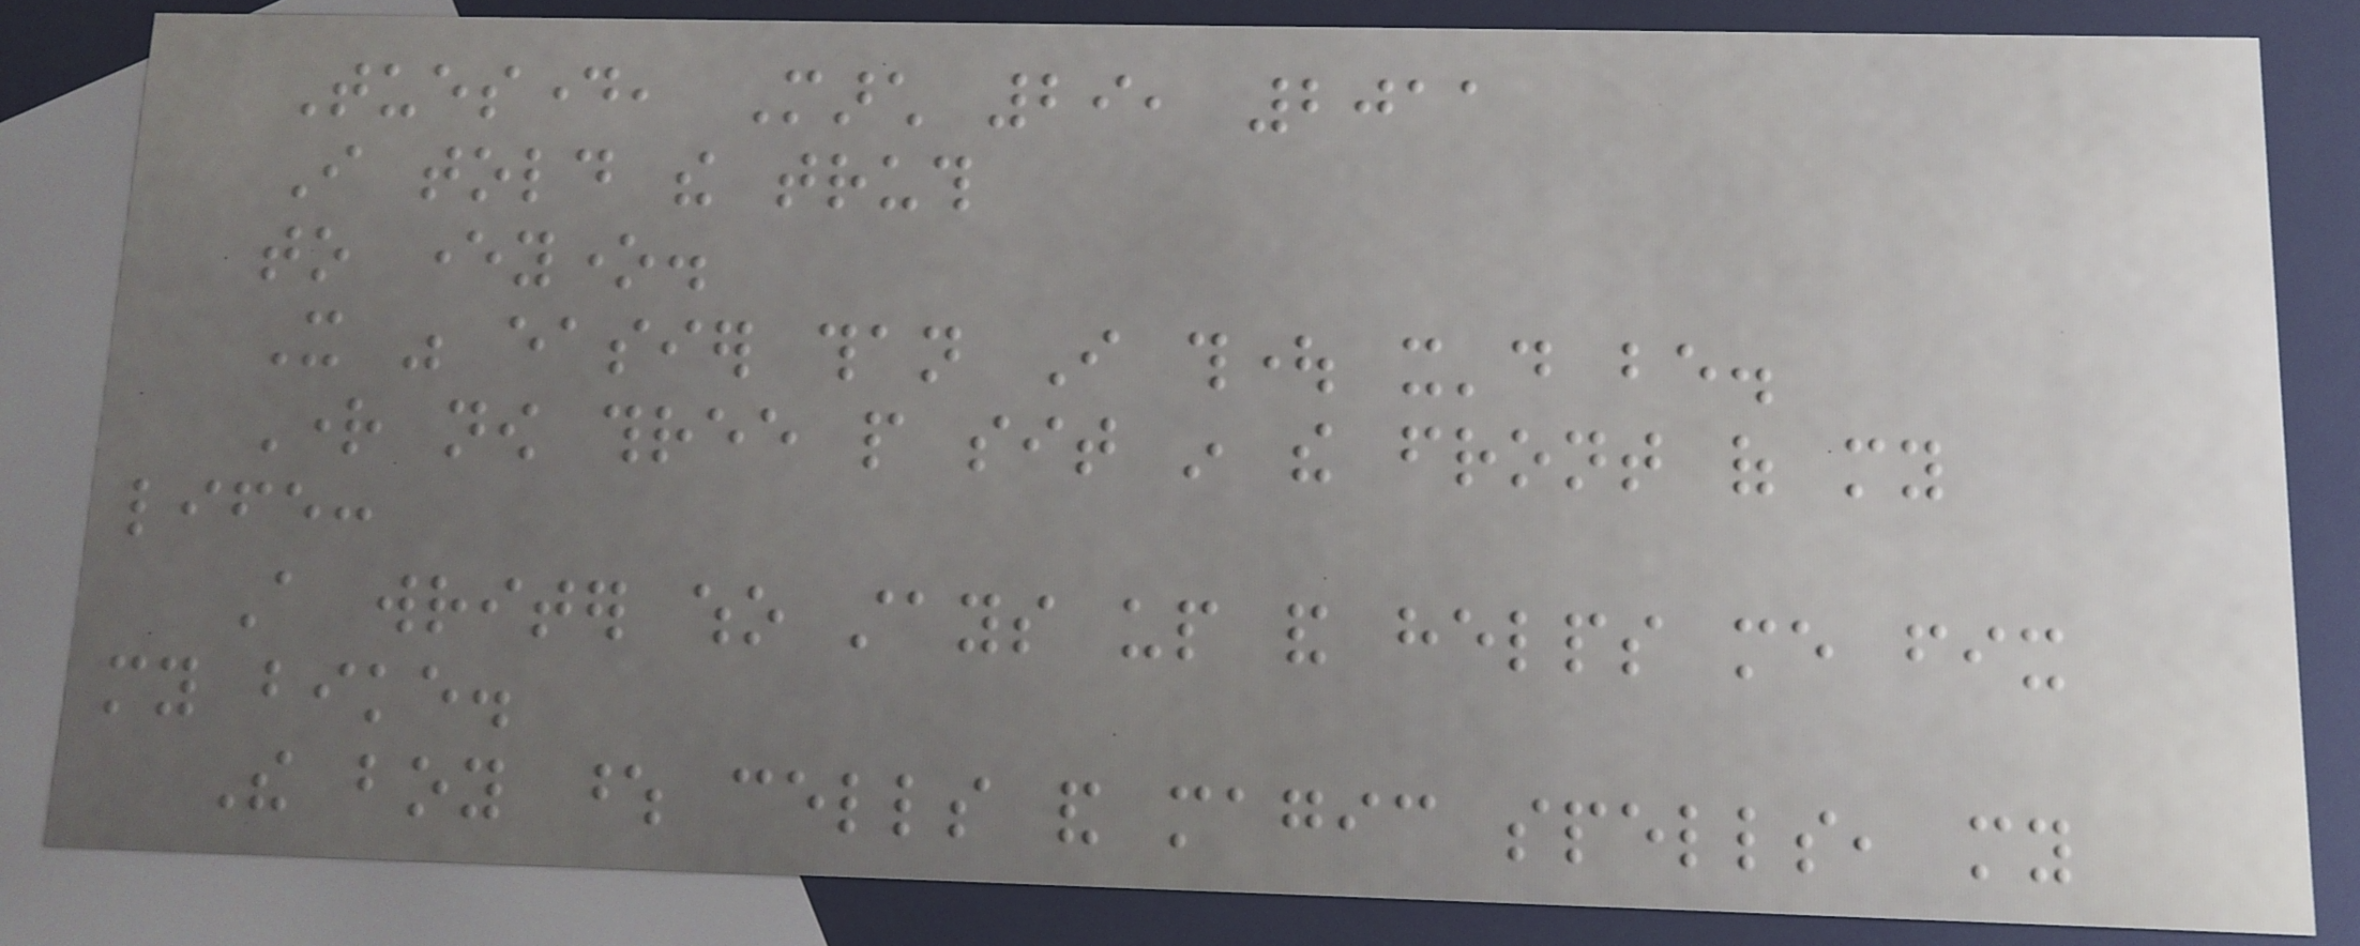Tuesday, March 29, 2011
I told the truth
to everyone.
It was easier than I thought it'd be.
Right now three people sit in the front of my
life:
A writer who stays up and helps me fix
my bike.
The boy whose cells and magic spells, my
